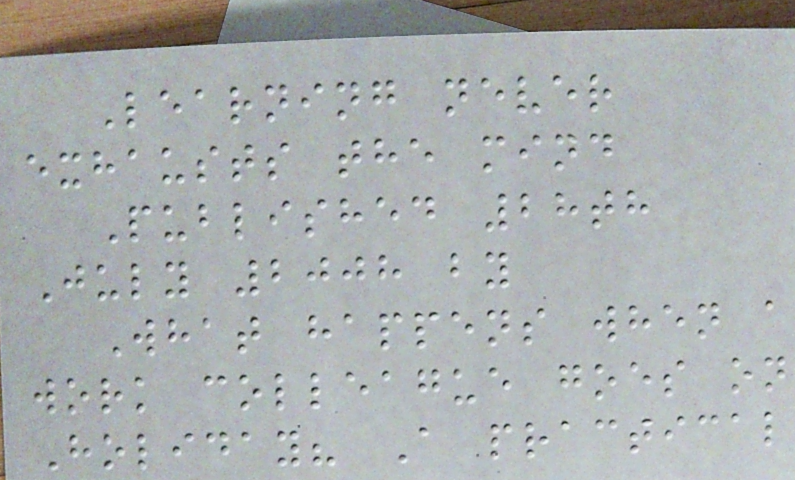Learning never
exhausts the mind
Published 28th
July 2008 by
What happens when a
work colleague goes on
Holiday? A practical
